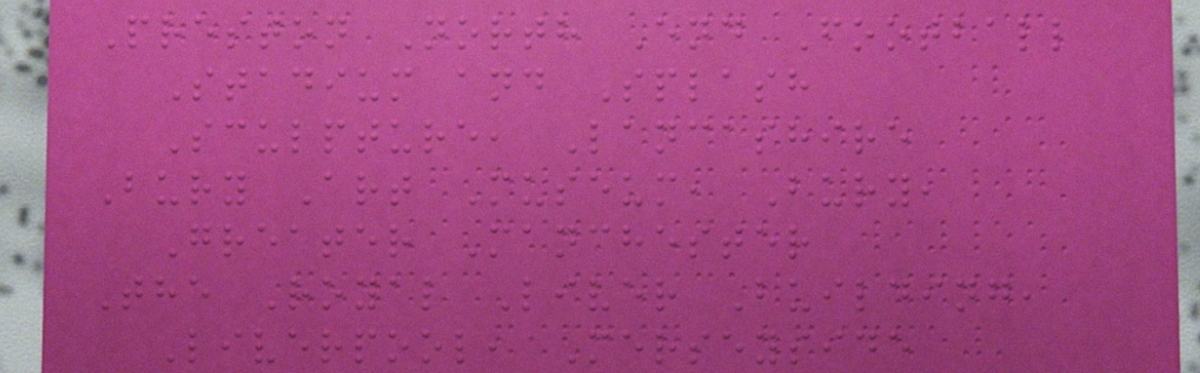Preston North End Football
Stadium and Splash
Sculpture, Lancashire
Bury Art Museum, Bury,
Greater Manchester
The Royal Liver Building,
Liverpool, Merseyside
